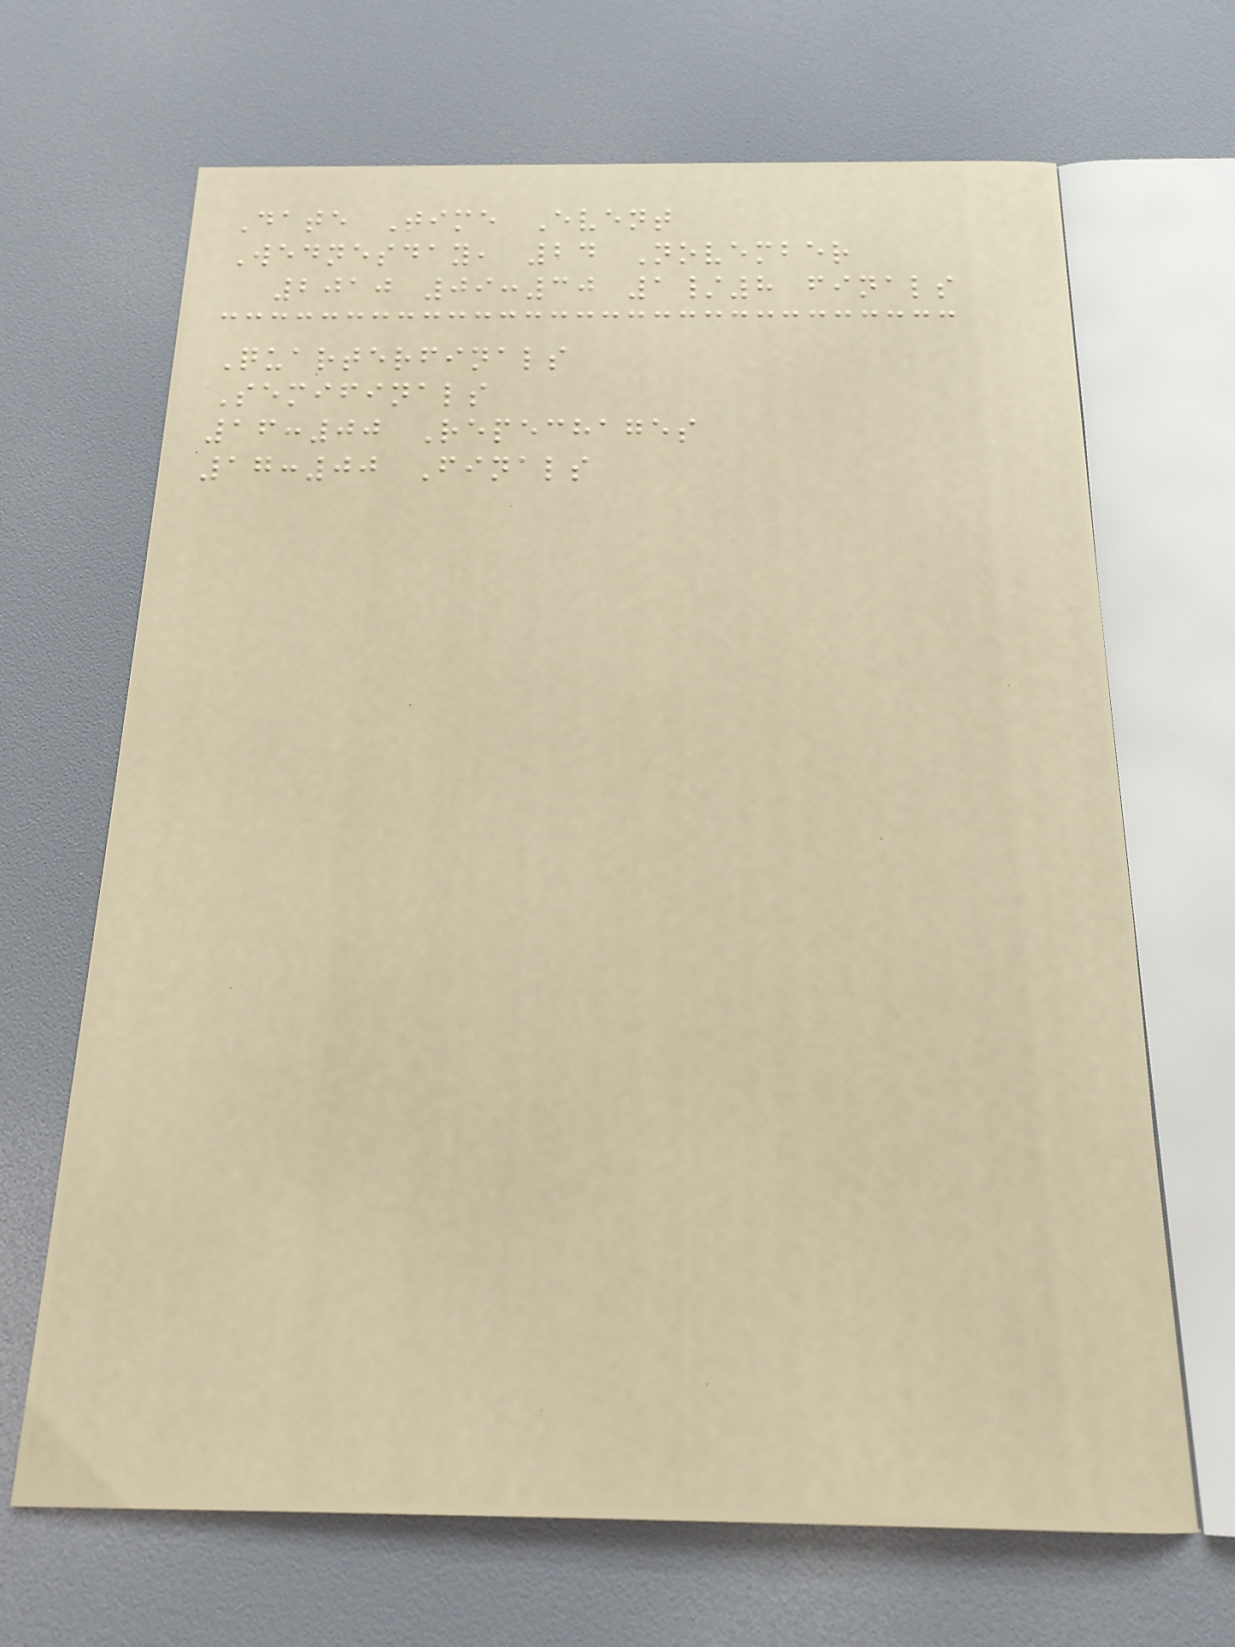Date Time Event
Wednesday, 24 November
2010 09:30 1/8 finals
Quarterfinals
Semifinals
16:00 Repechages
17:00 Finals
